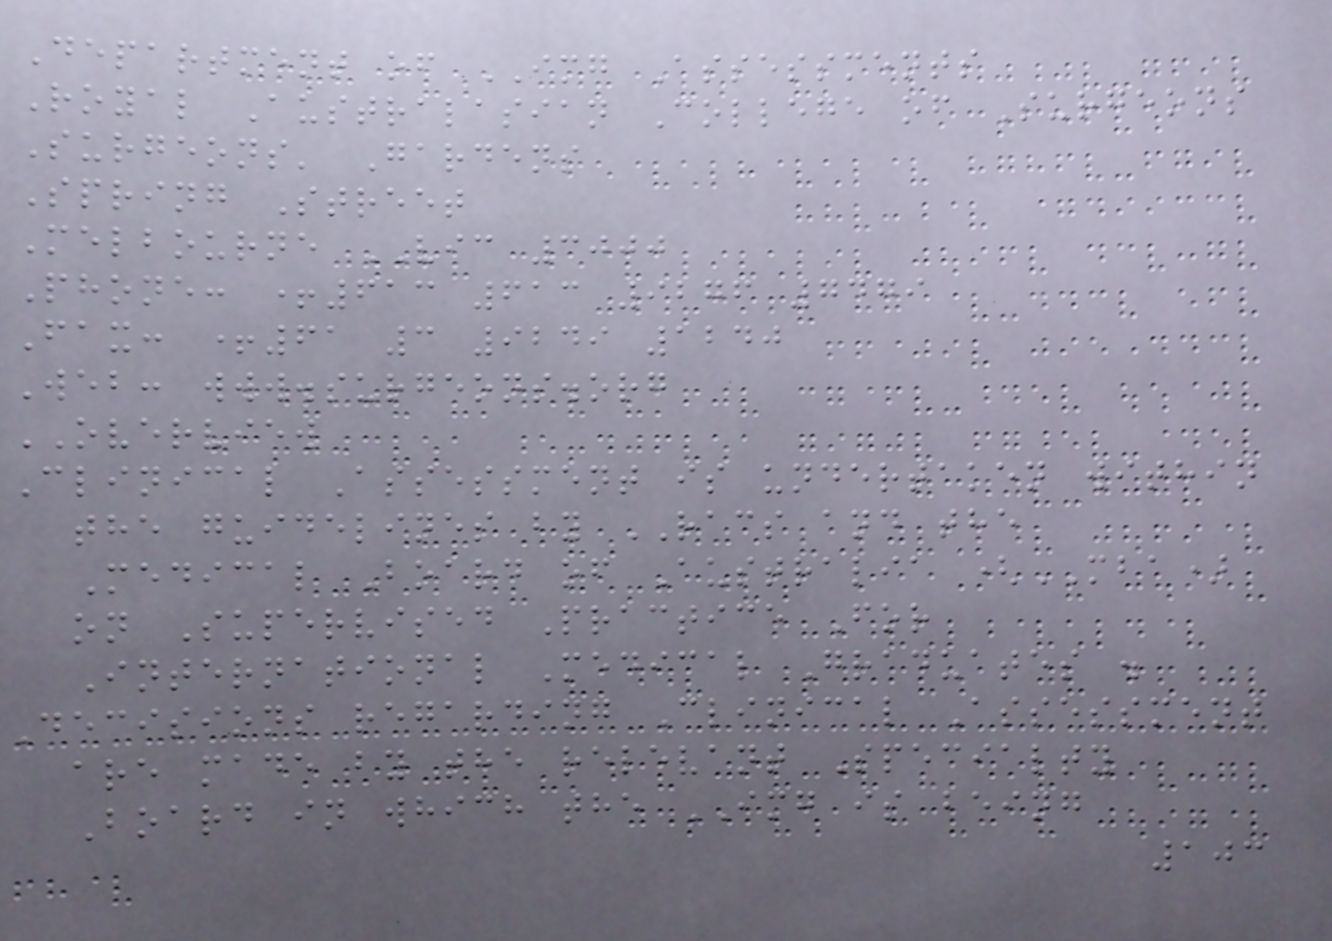Department of IMG Assessments
Royal Australasian College of Surgeons
Surgeons' Gardens
Spring Street
Melbourne VIC 3000
Phone: +613 613 9276 7479
Fax: +61 3 9249 1240
Web: www.surgeons.org
OVERVIEW
Clinical Assessment is undertaken within
the guidelines by RACS and the
Medical Board of Australia (MBA)
on Supervised Practice For
International Medical Graduates .
Decisions regarding Clinical Assessment
are made by the relevant Specialty
Board in which the IMG is being
103
